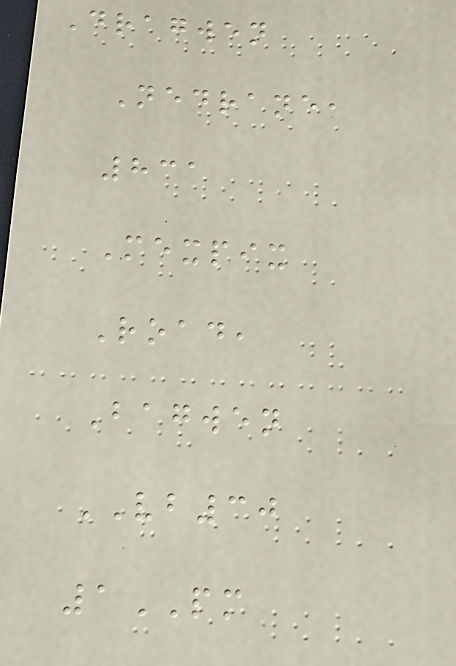Dragwen
Nedrane,
831
Mexpix
Road,
Bagwen
VB30
1PM
